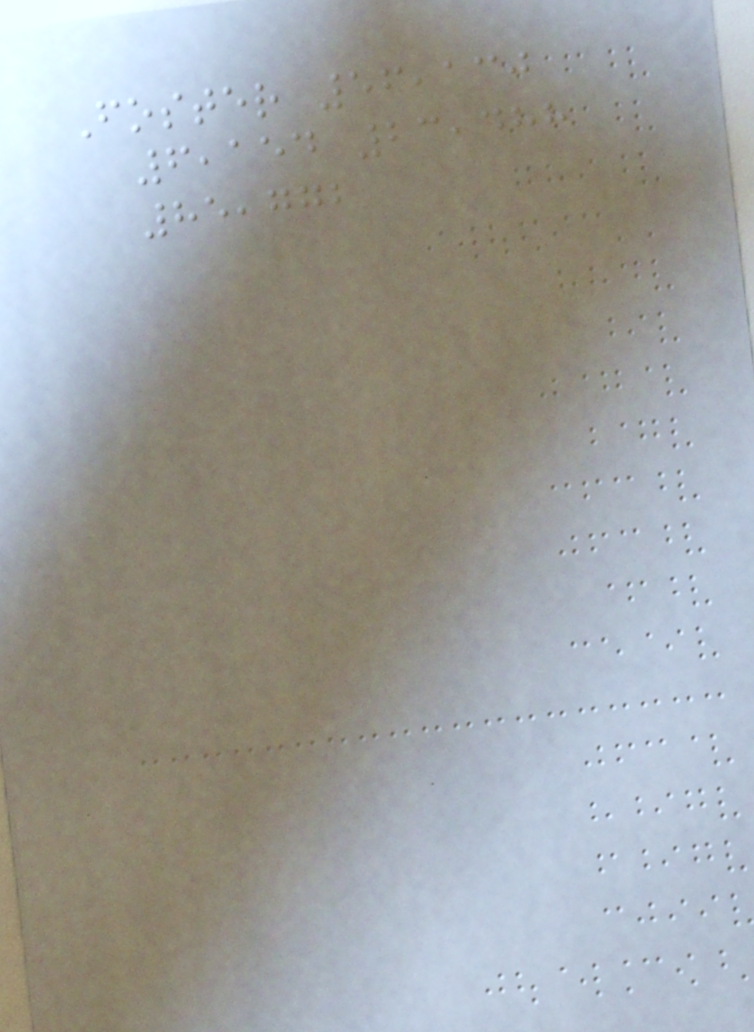Foster 56,130
6,154 23,488
85,772
